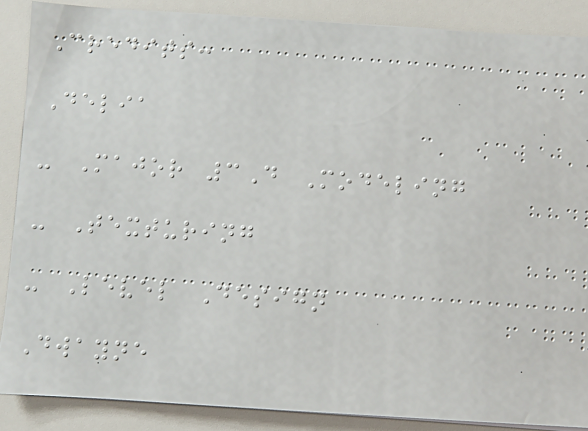Credits:
Delia
- Major 3D Modeling
- Texturing
- Level Design
Dwayne
